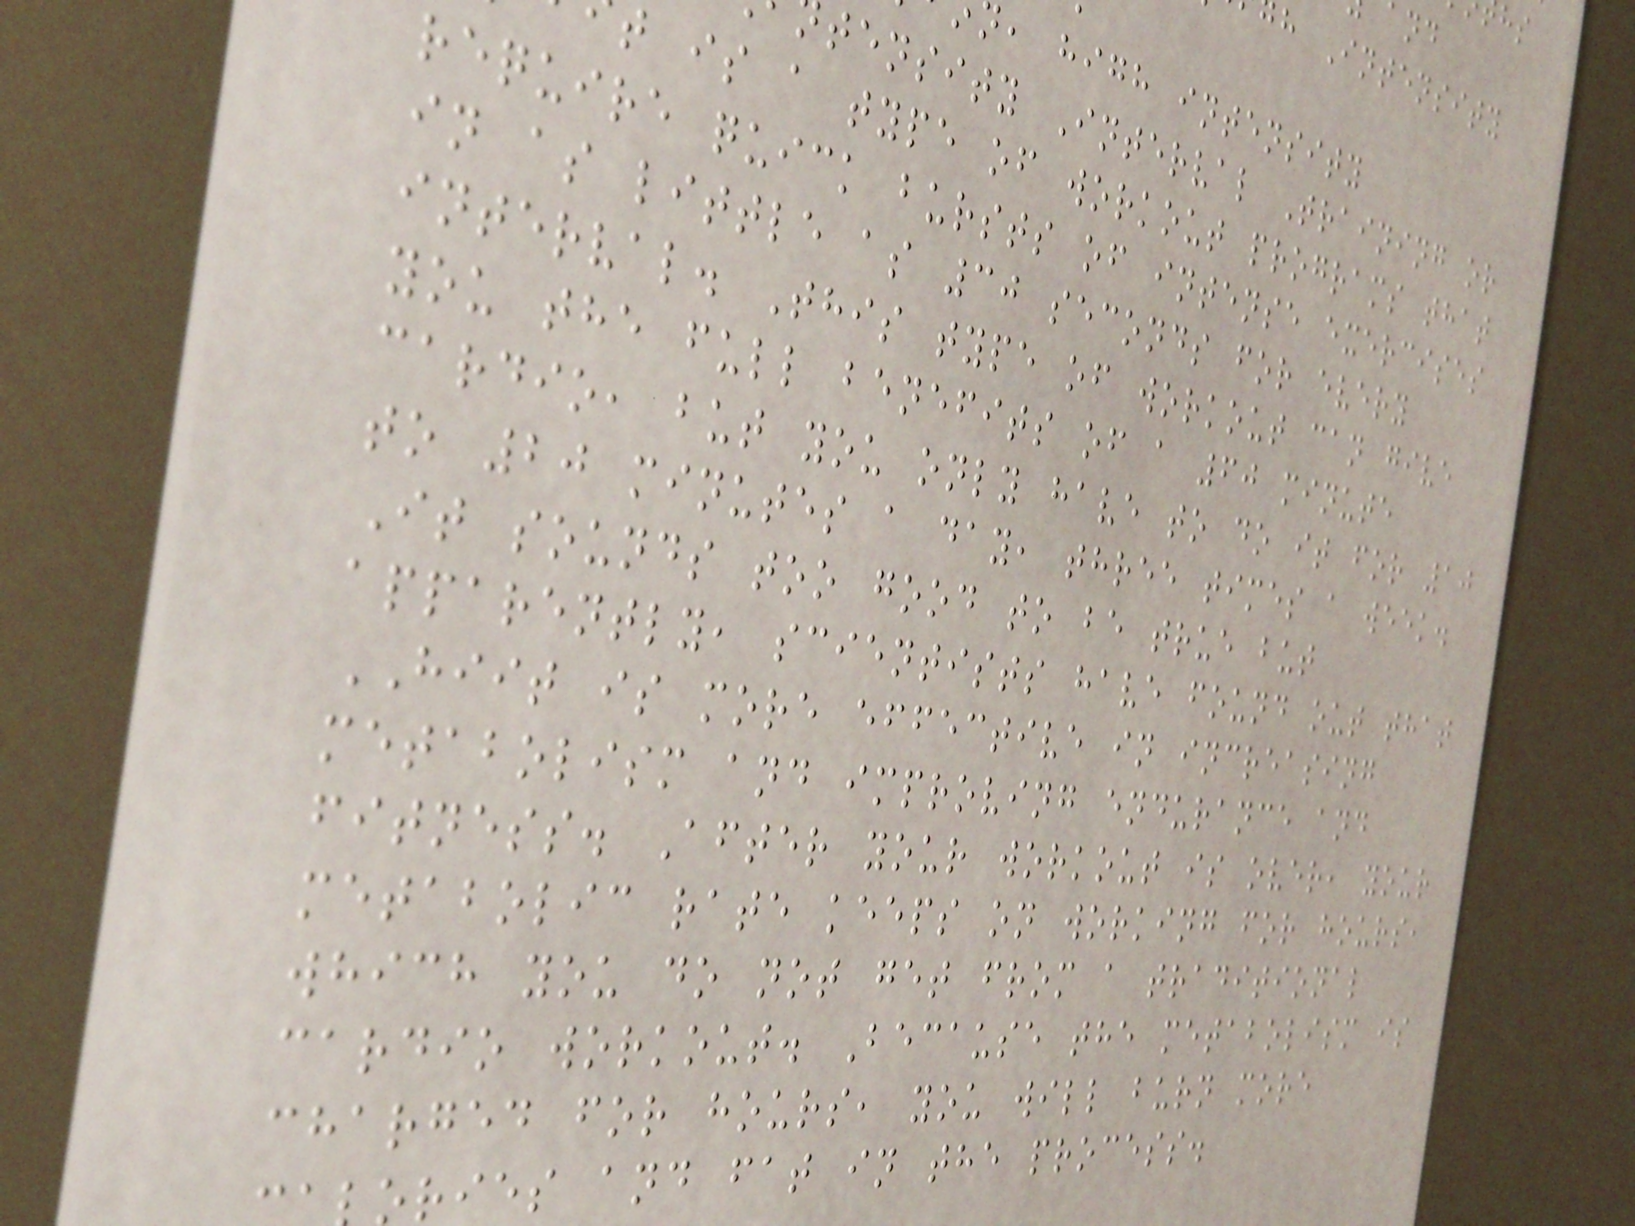h Intensity
, high intensity
tensity Interval Training or
t is a type of workout programs that
require quick bursts of intense exercises
in as little as 30 seconds for every
interval. This type of workout can give
you the full benefits of a 60 minute
cardio, but you only have to do it for 10
to 20 minutes a day, three times a week.
It sounds too good to be true but
apparently, scientists have found out that
HIIT is more effective in increasing
metabolism and improving endurance and
fitness. After your workout is over, your
metabolic rate keeps on working for hours,
which you do not get from a traditional
cardio workout. Because the metabolism is
charged for hours, you will burn more
ories and fat in the process.
